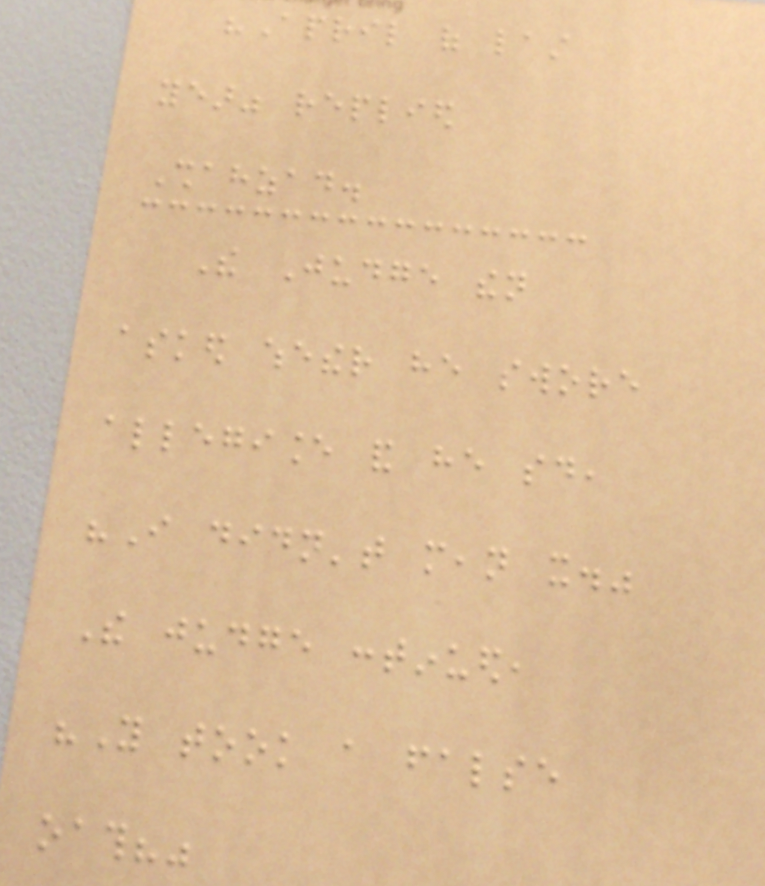"April of last
year" replied
Shahzad.
The Judge then
asked whether he swore
allegiance and he said,
"I didn't mean it."
The judge continued,
"You took a false
oath?"
